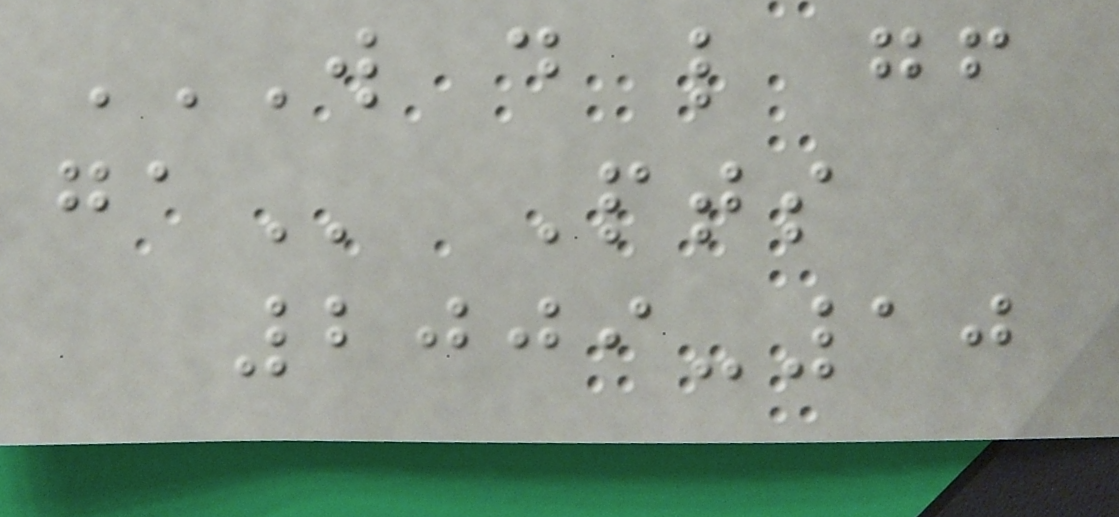W D L GF
GA Pts
2009-10
